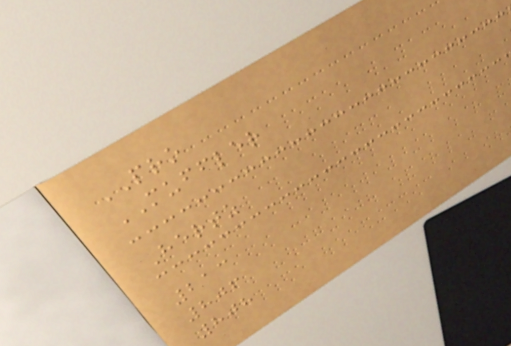PRO
MUFFLER
Hertz
213
806
808
